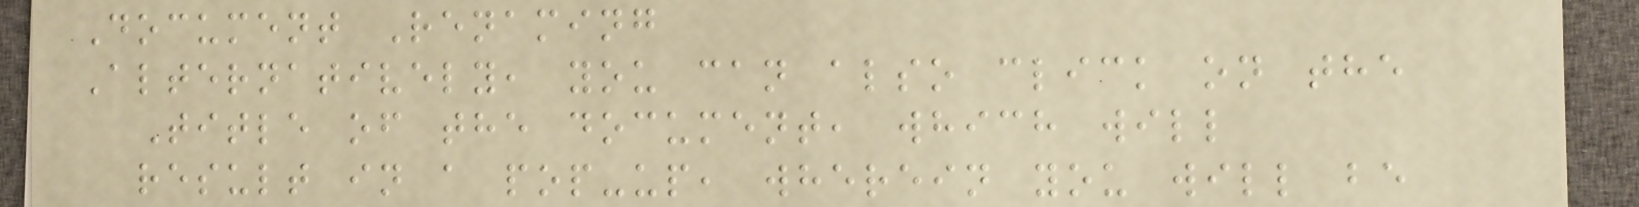Document Renaming
Alternatively, you can also click on the
Title of the document, which will
result in a pop-up, wherein you will be
